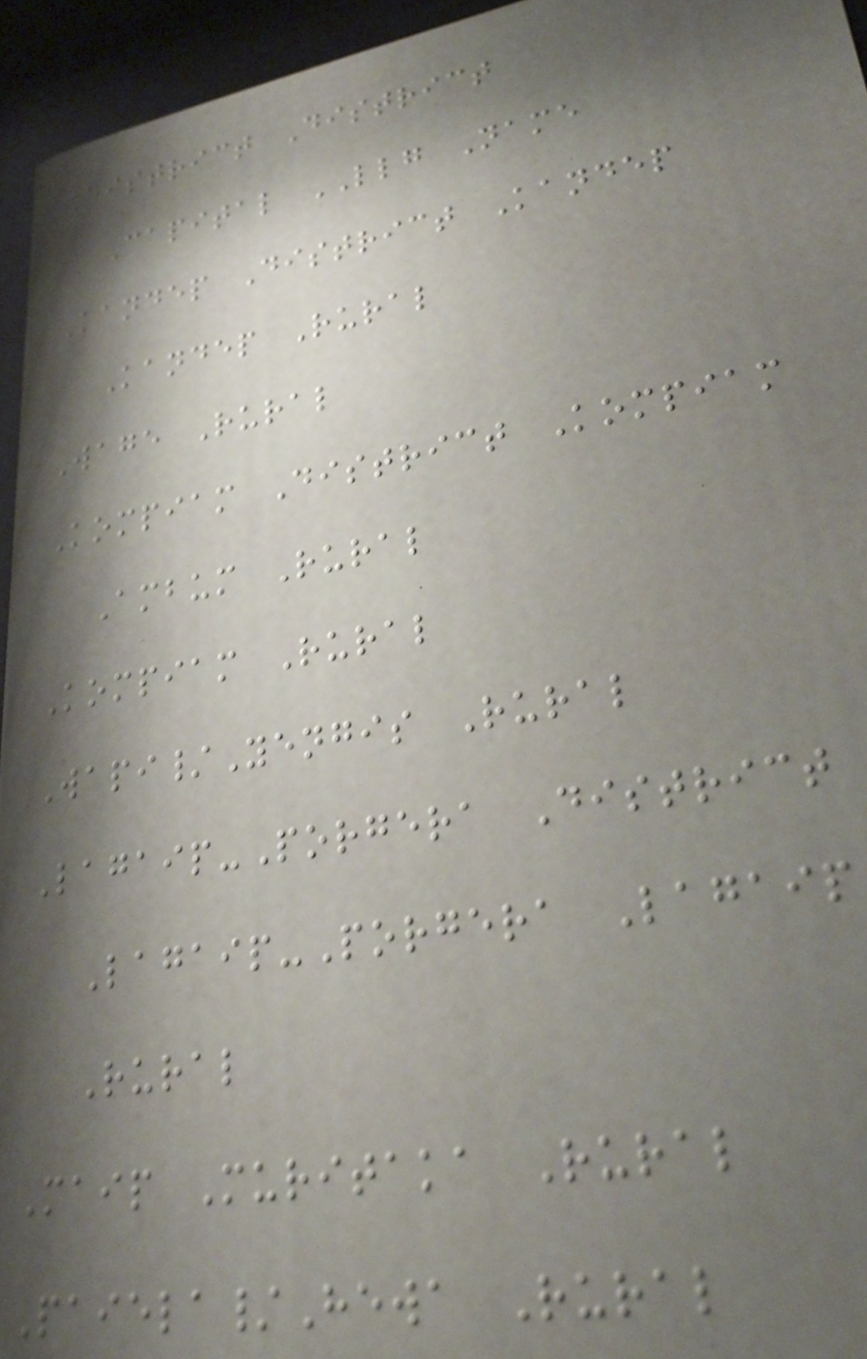District District
Capital LLG Name
Kandep District Kandep
Kandep Rural
Wage Rural
Kompiam District Kompiam
Ambum Rural
Kompiam Rural
Wapi/Yengis Rural
Lagaip-Porgera District
Lagaip-Porgera Lagaip
Rural
Maip Muritaka Rural
Paiela/Hewa Rural
